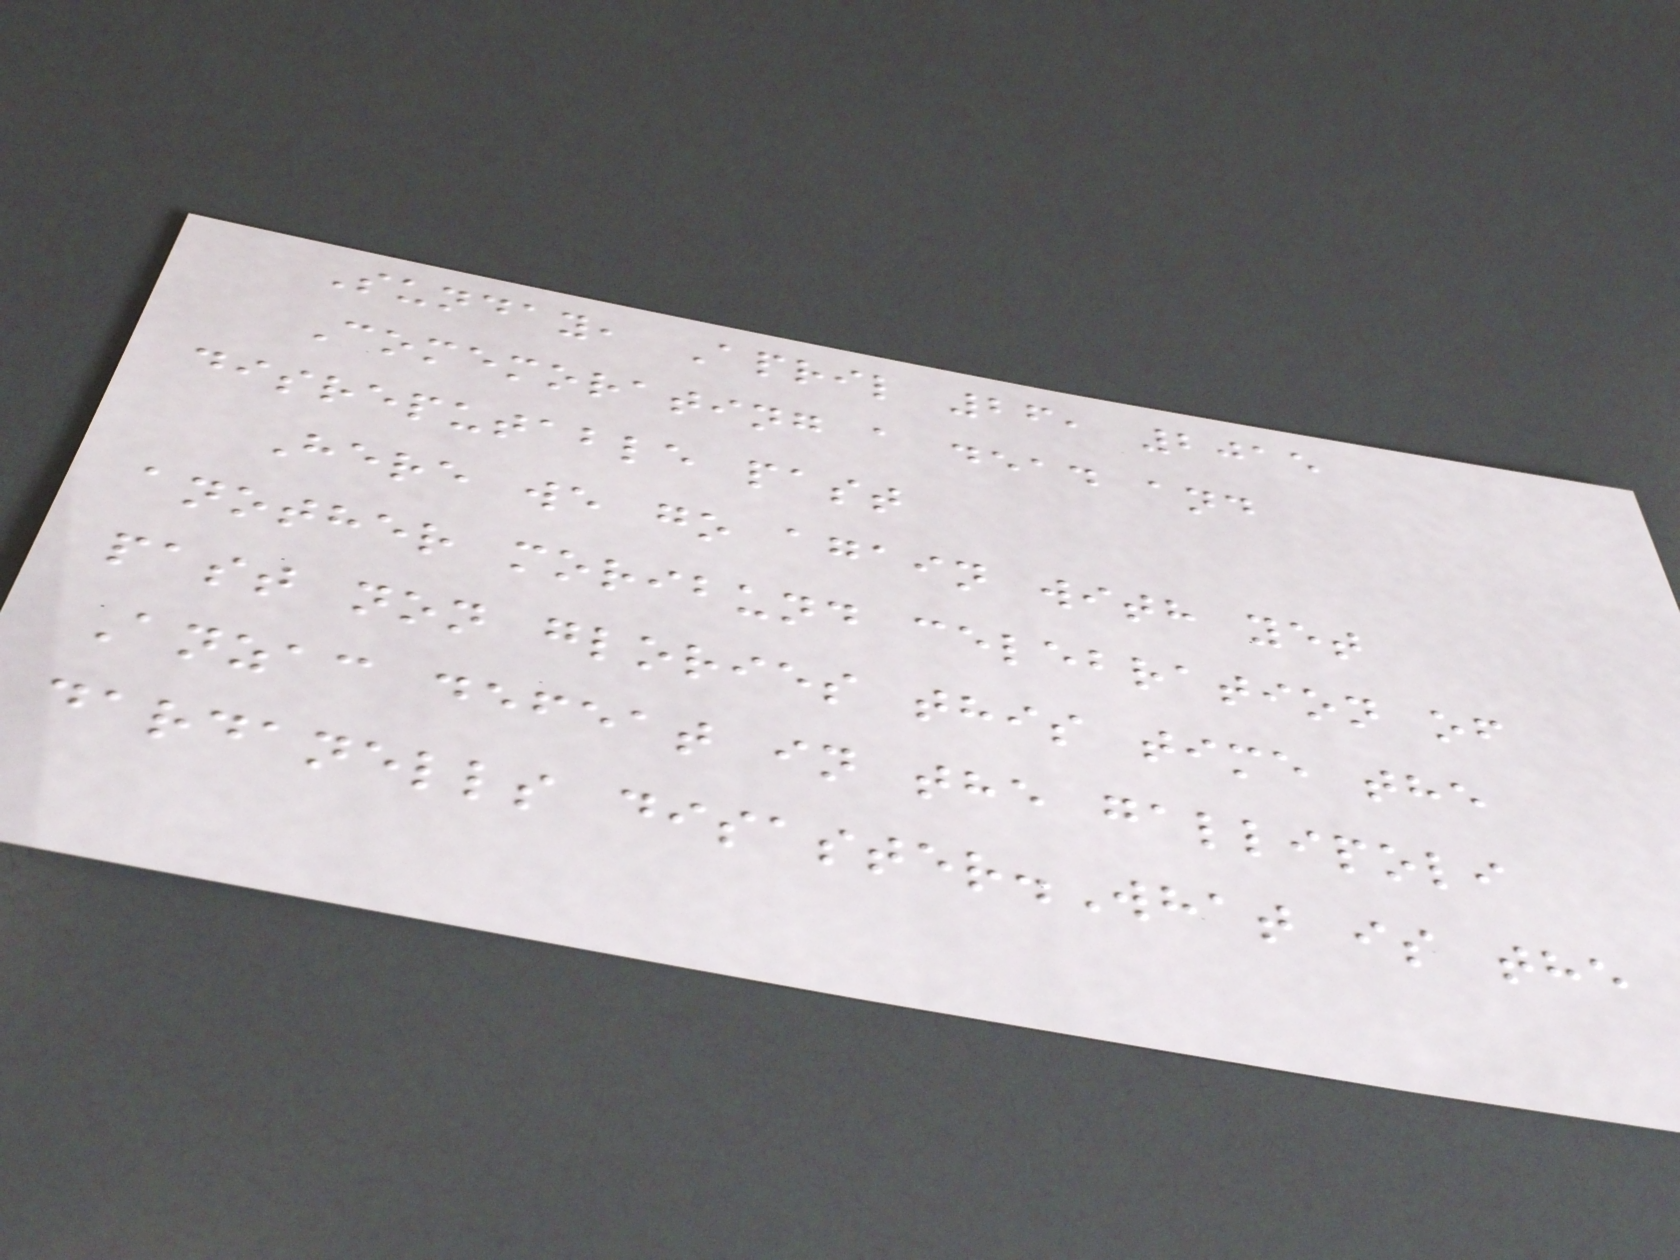Sunday, April 26, 2015
Comemorating a dead and
disreputable past
Here we go again with yet
another moribund celebration of
past non glories this time the
Anzac defeat in the gallipoli
dardanells disaster.What is the
